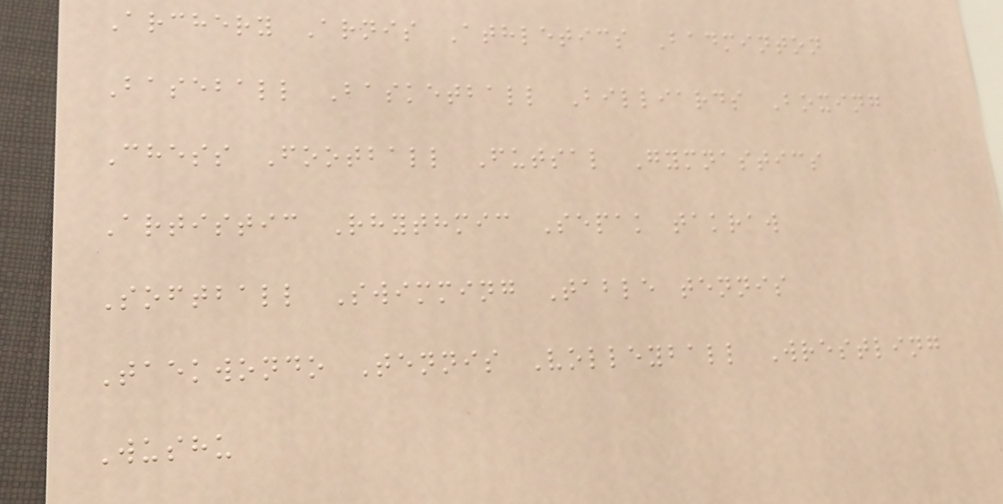Archery Arnis Athletics Badminton
Baseball Basketball Billiards Boxing
Chess Football Futsal Gymnastics
Artistic Rhythmic Sepak takraw
Softball Swimming Table tennis
Taekwondo Tennis Volleyball Wrestling
Wushu
